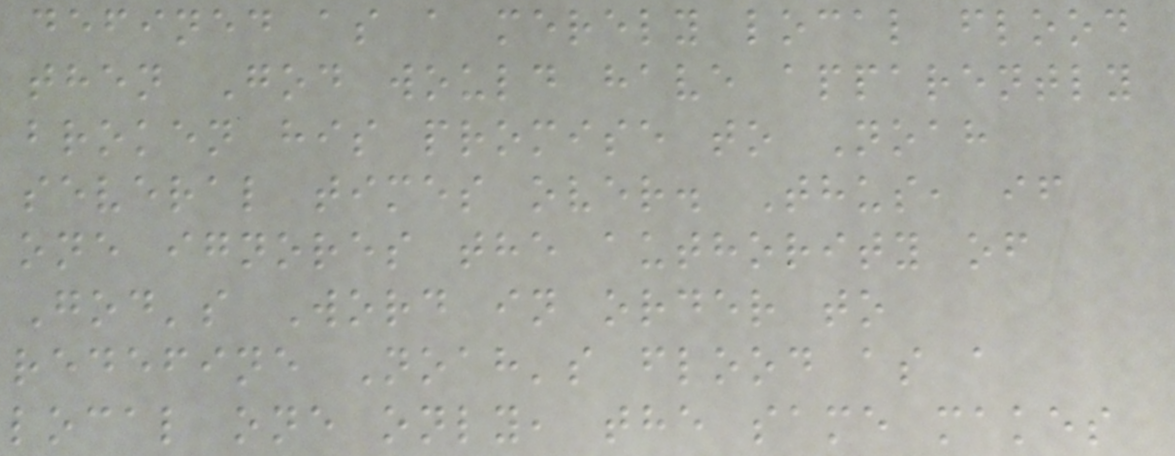defined as a merely local flood
then God would have apparently
broken his promise to Noah
several times over. Thus, if
one ignores the authority of
God's Word in order to
redefine Noah's flood as a
local one only, the same makes
